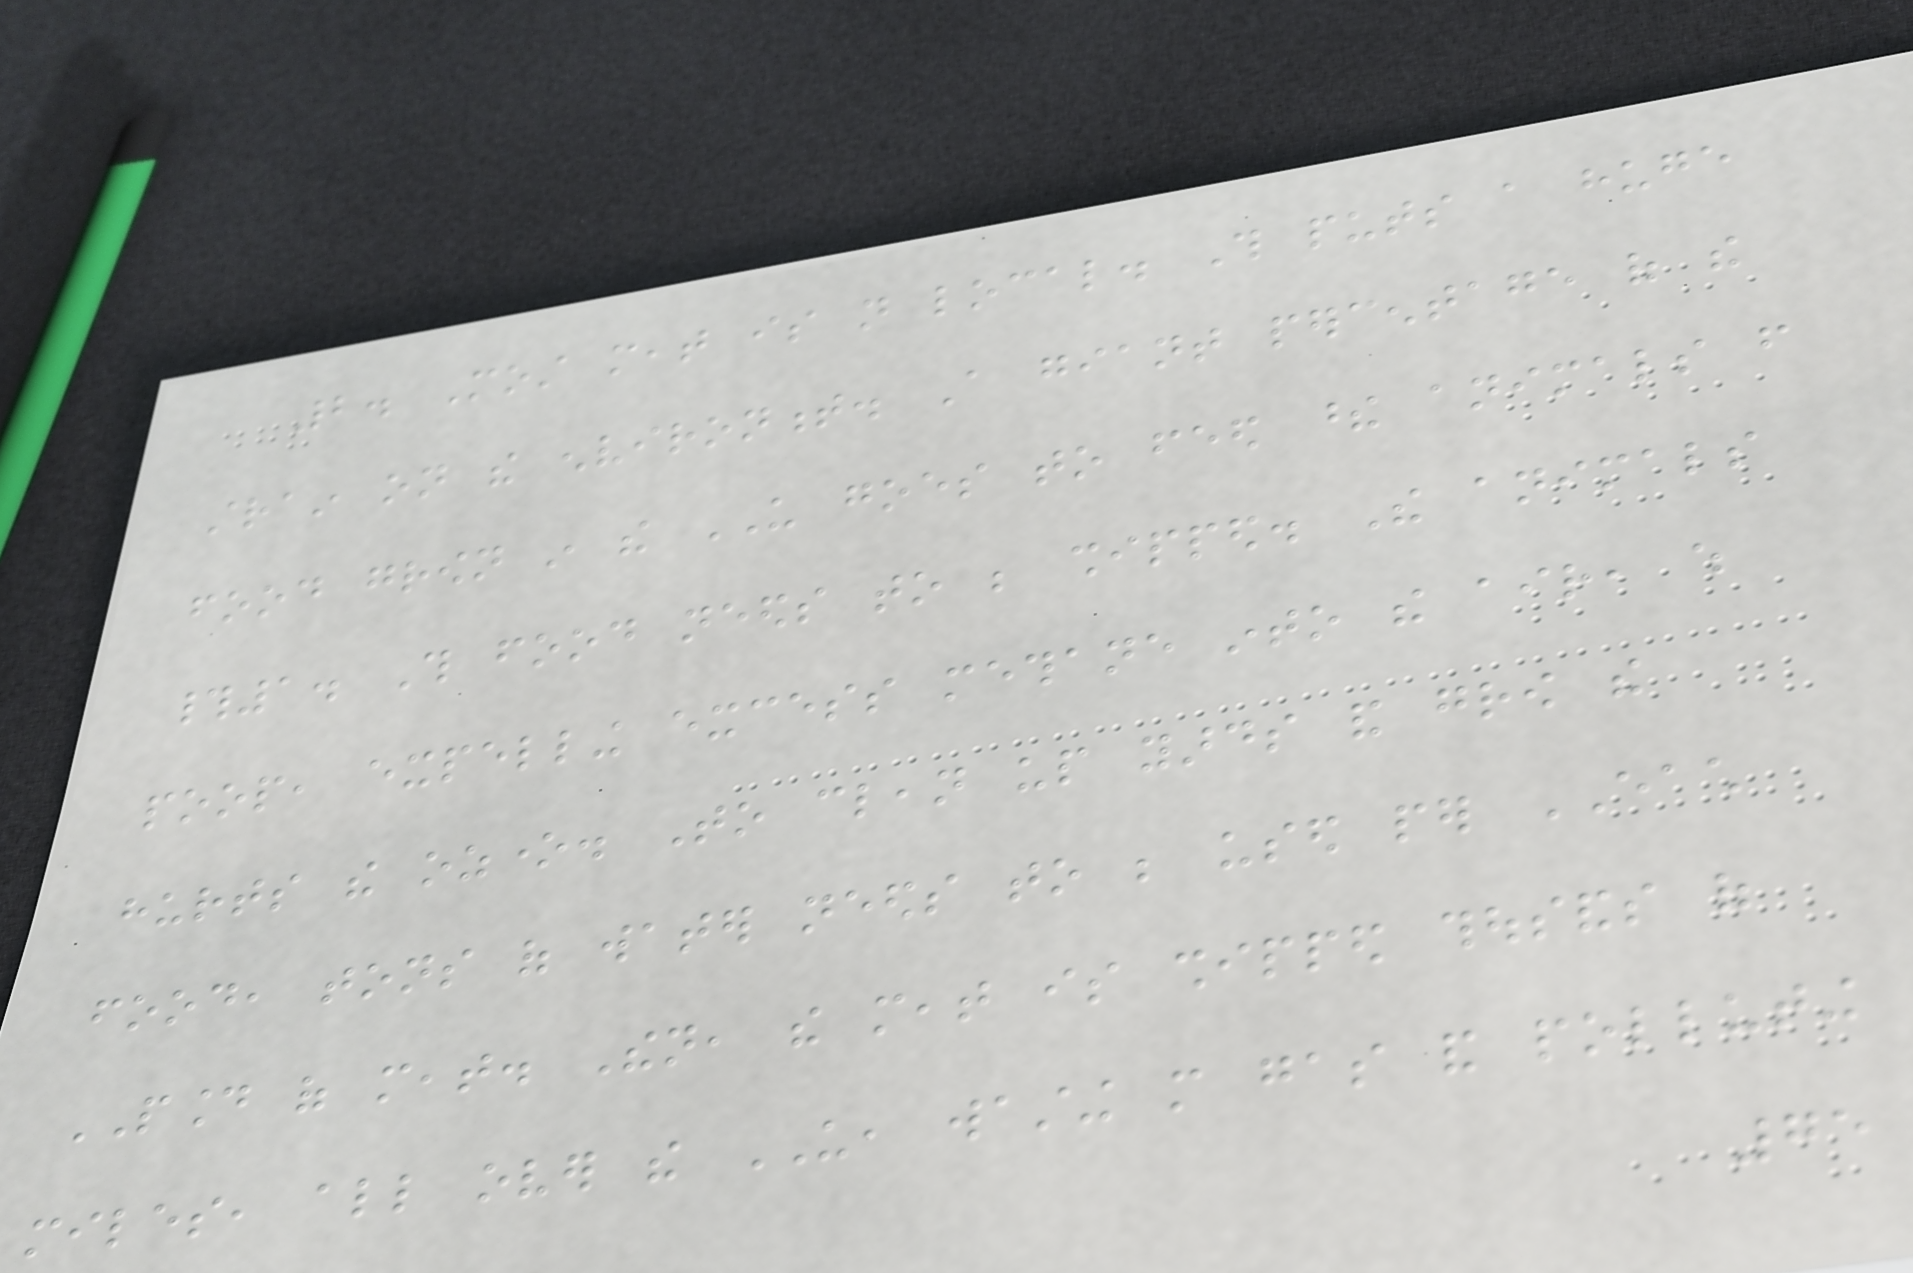2. Most meat is not local. This puts a huge
strain on the environment. A giant percentage of the
food grown in the US goes to feed these animals from
#1. This food needs to be shipped. The animals
poop, expelling excess methane into the air, which
hurts the ozone. To clean up yards and grow the
food, tons of water needs to be used per EACH
POUND of meat. Then, the meat is shipped thousands of
miles, all over the US, wasting more gas and polluting
75
